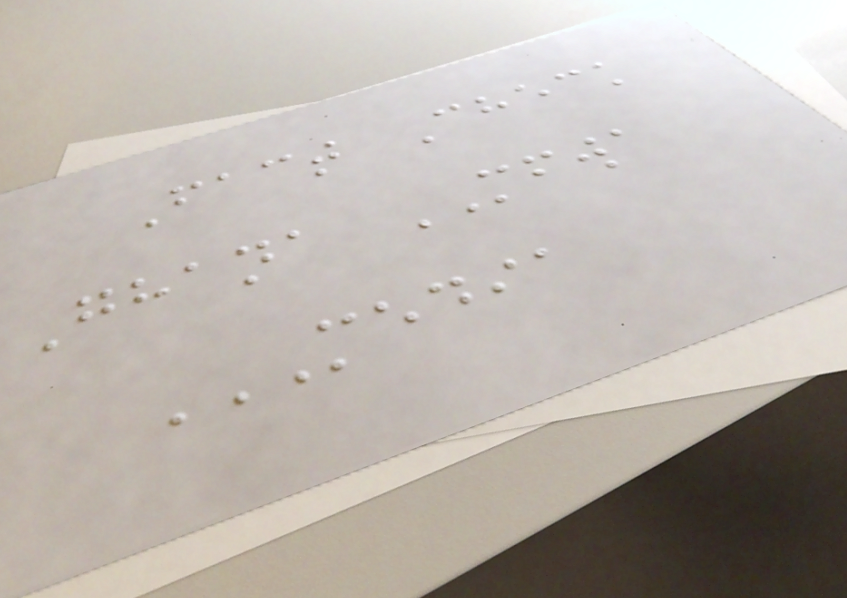Fact Check
Ghana MFWA
MEDIA
